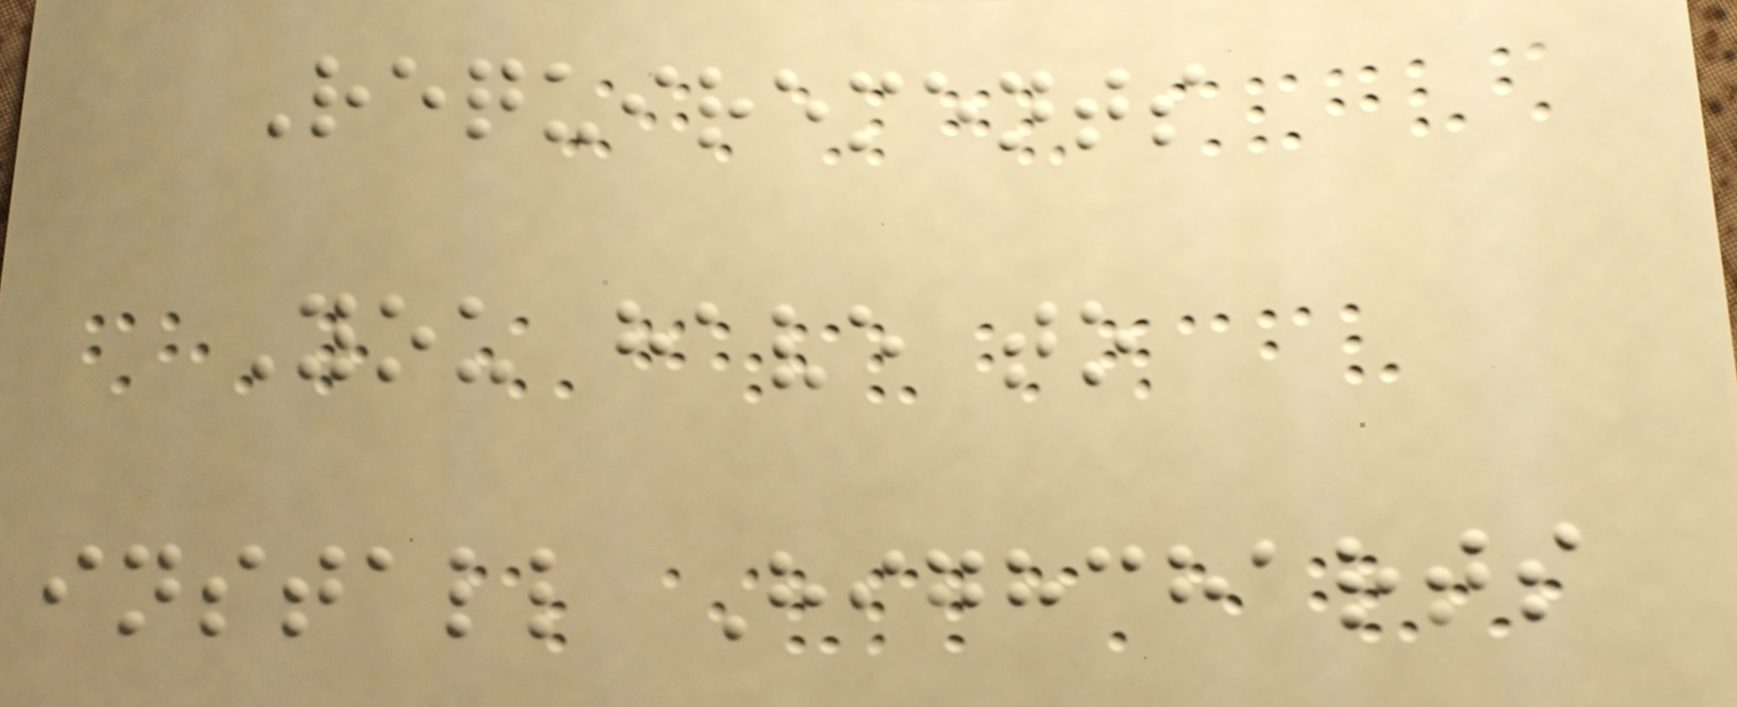Requirements
You have to
install Highcharts
